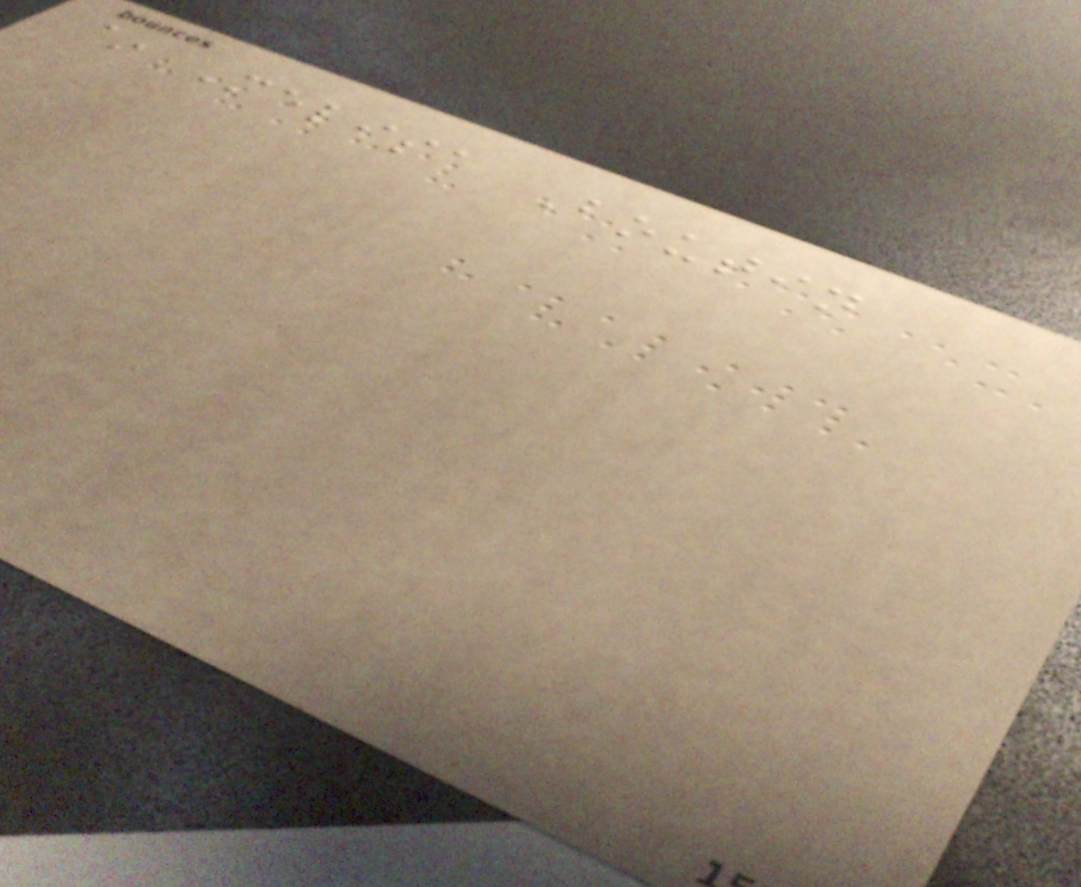~ Melisa Boutin
